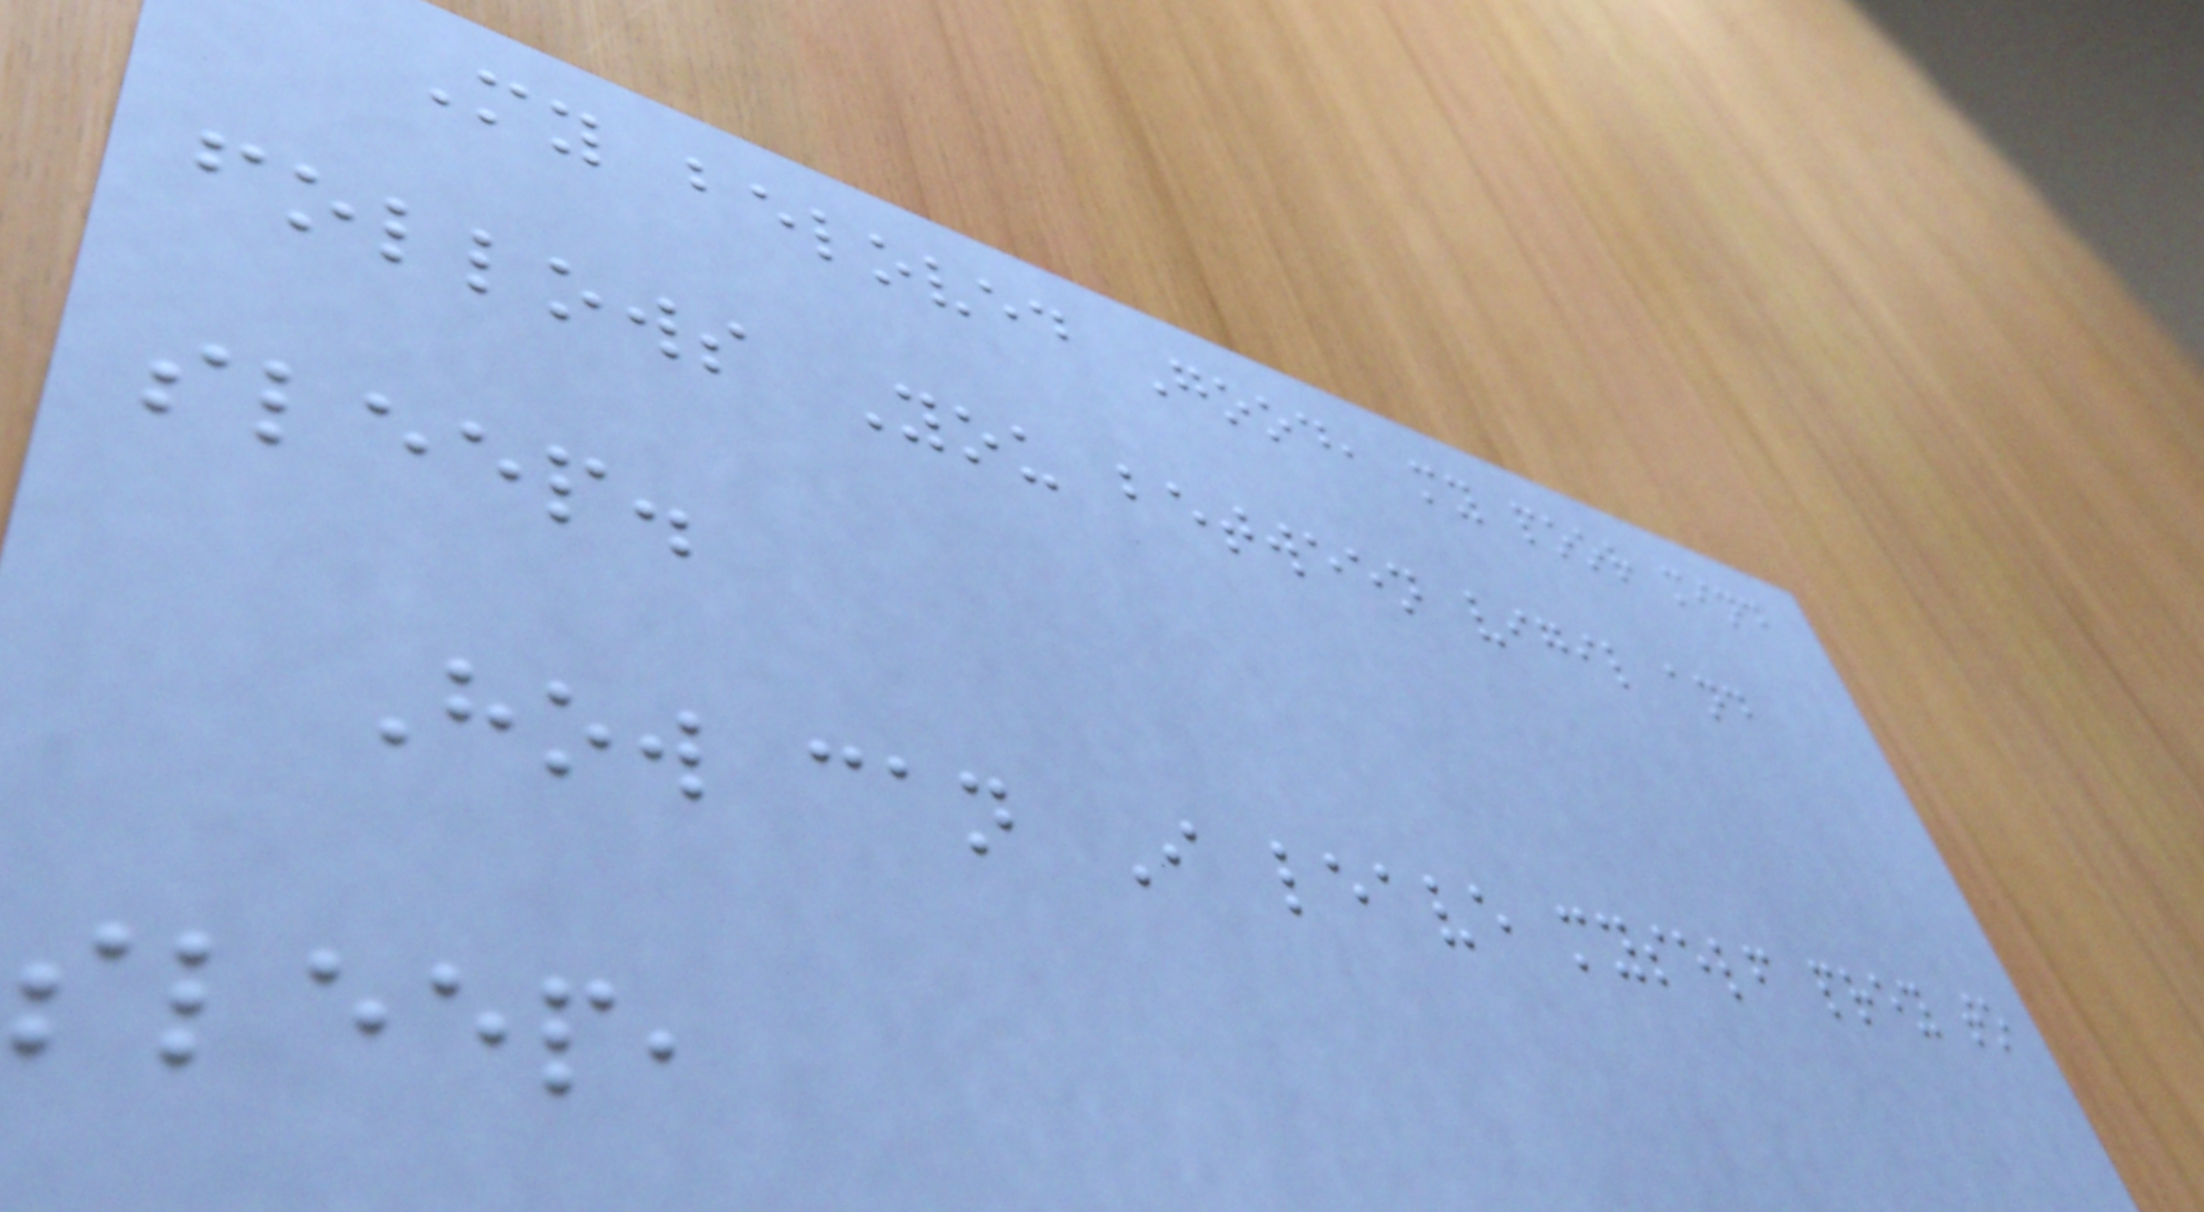My beloved Good, my poor mind
follows You between vigil and
sleep.
How can I leave myself prey to
sleep,
